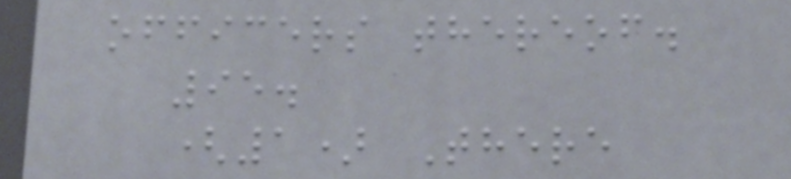officers thereof.
95.
(1) There
